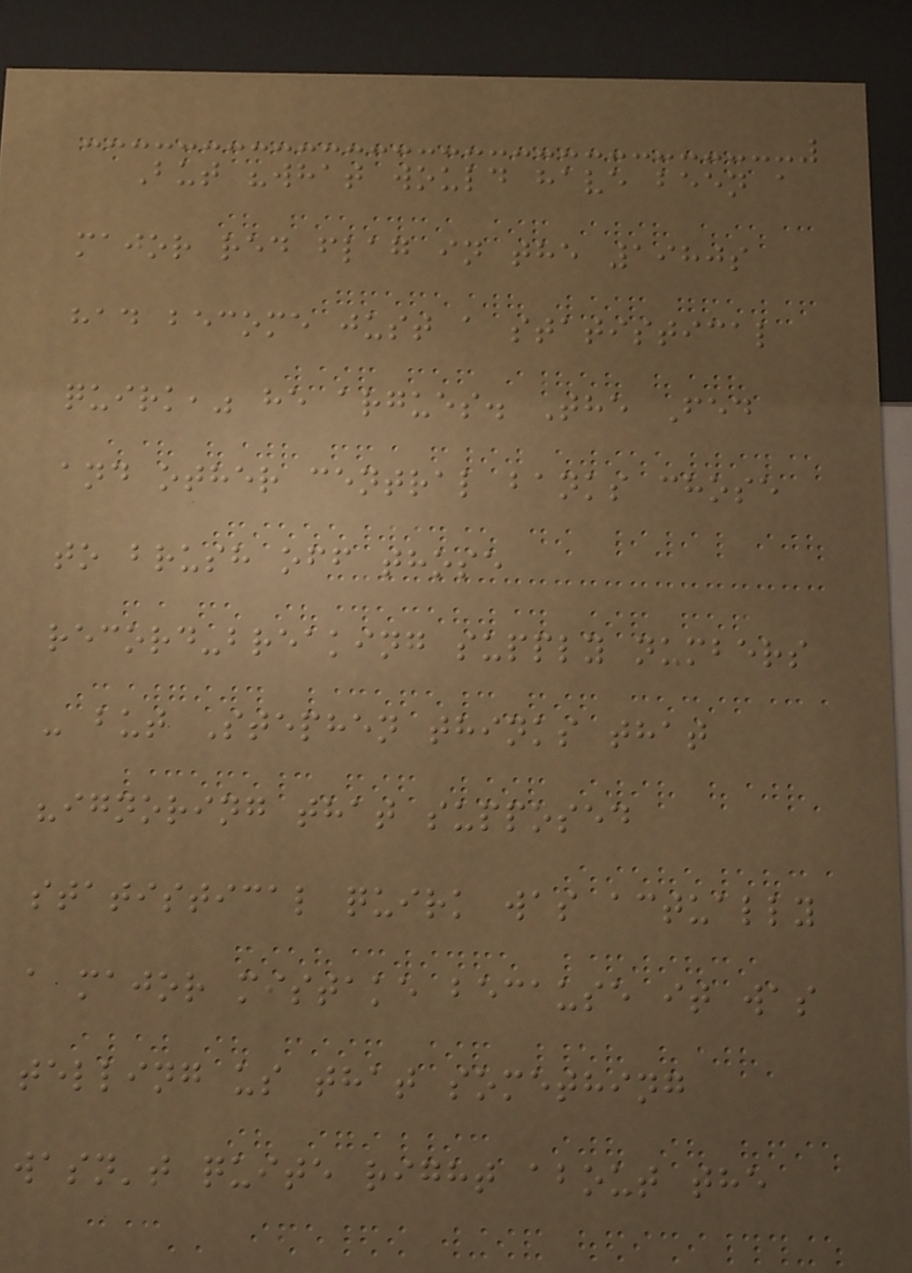But "what would have been a
major red flag in the 1980s
had become just a statistical
quirk," he argues. The Fed
and other central banks chose
to brush off those
record-breaking supply numbers
- but Stephen thinks that
"ignoring that supposed
statistical quirk was actually
a major mistake because it was
telling us that something
wasn't quite right about the
